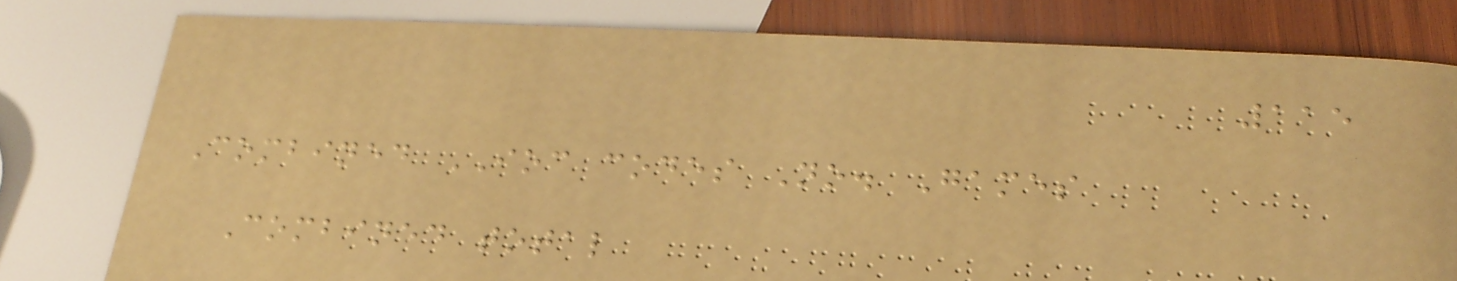115
Combined IOC codes No. Games
Combined total
